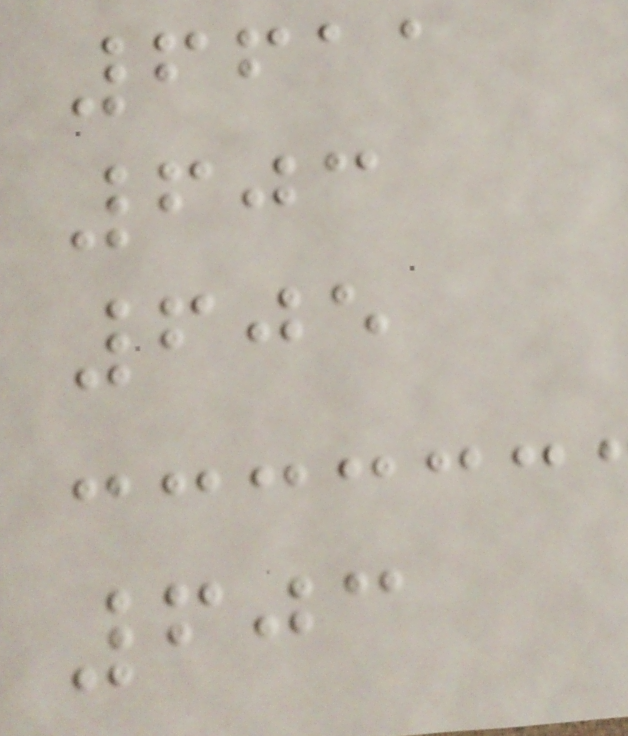6611
603
605
603
